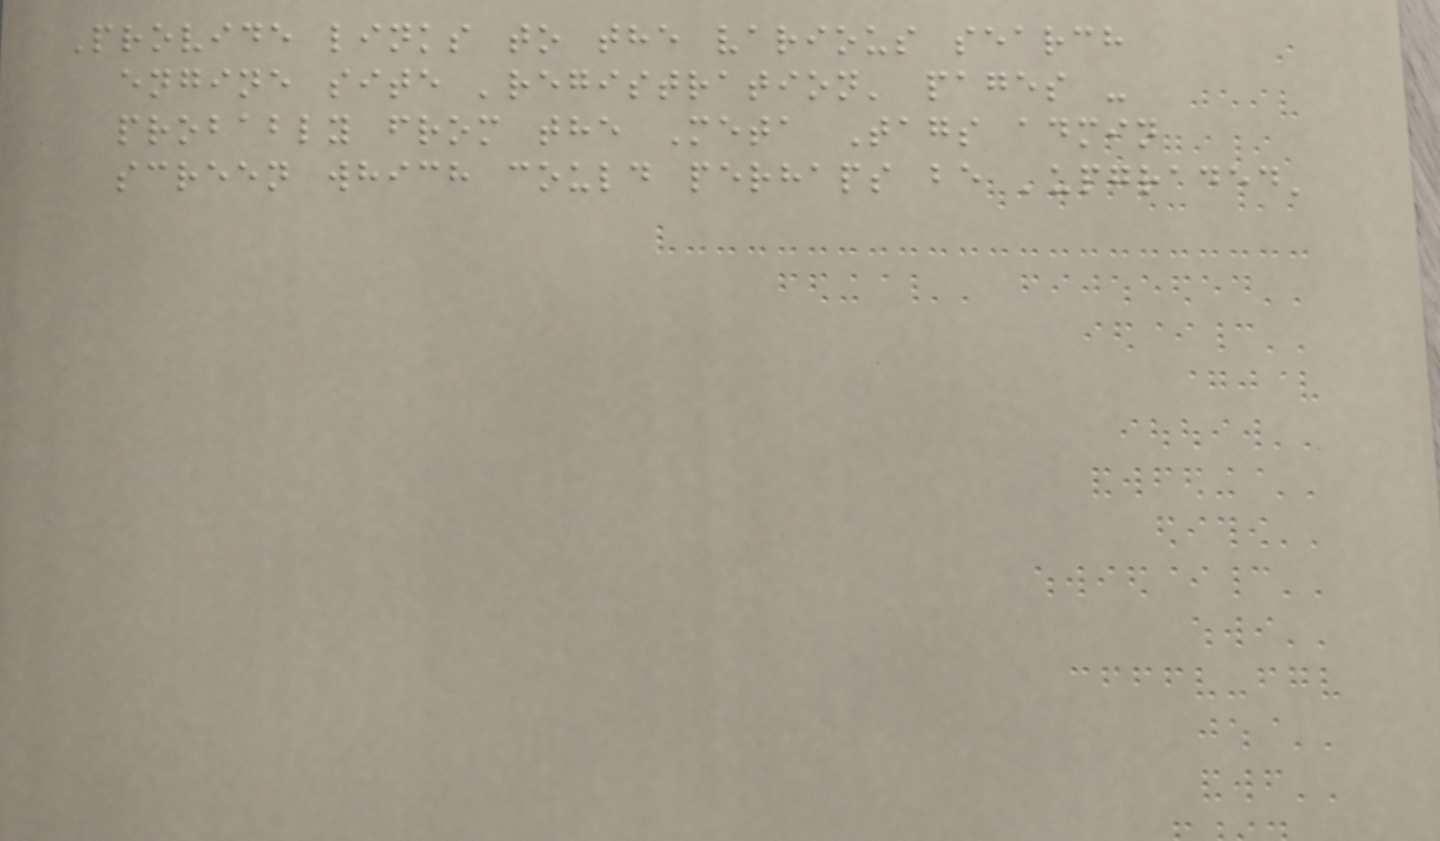Provide links to the various search
engine site 'registration' pages -
probably from the Meta Tags admin
screen which could perhaps be 'upgraded'
